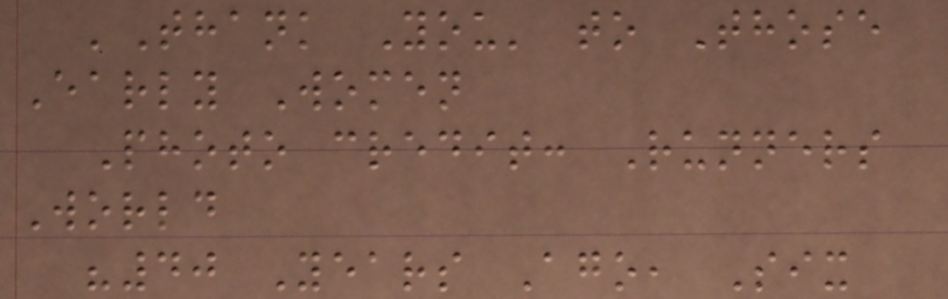'Thank You' to Those
Early Women
Photo credit: Runners
World
"40 Years Ago, Six
